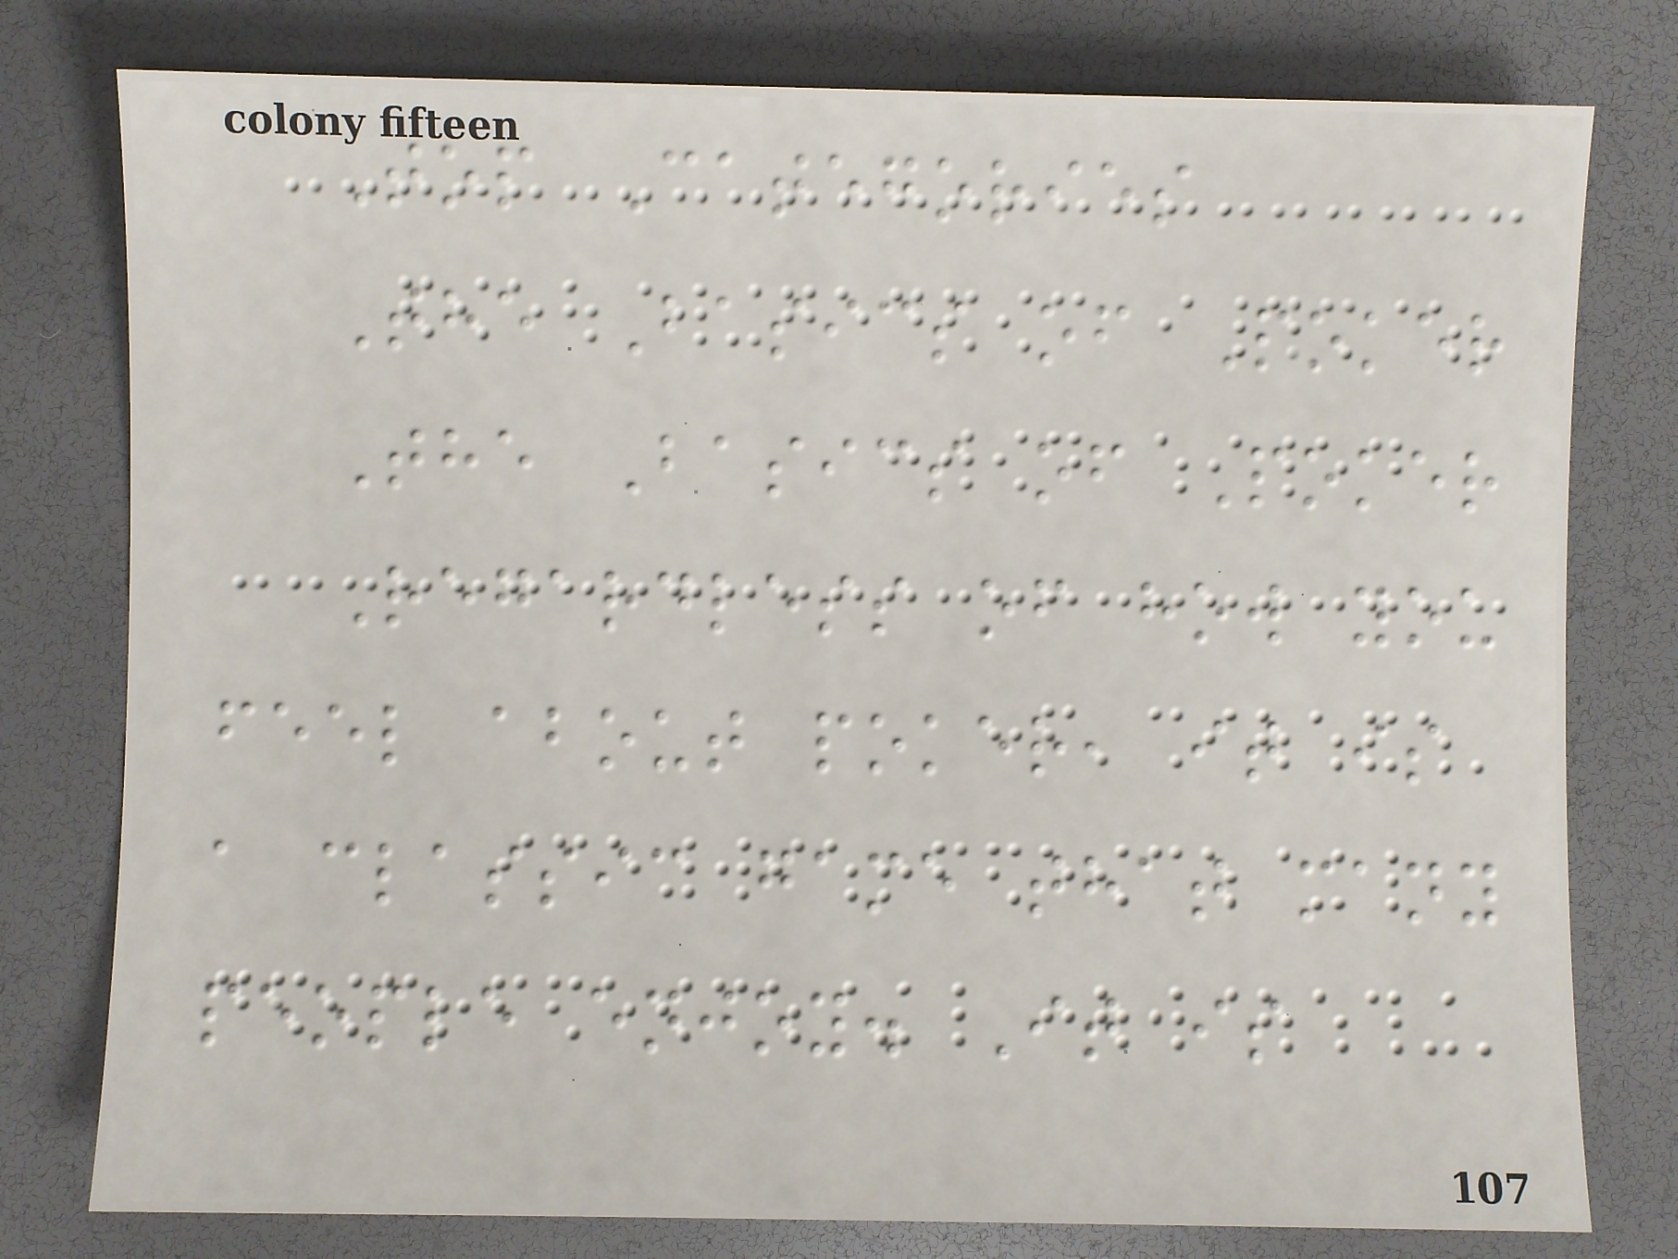Top Categories
The Basics of Poker
The Basics of Poker
Regardless of how you
feel about poker, it is
a classic game that many
people enjoy. It is
